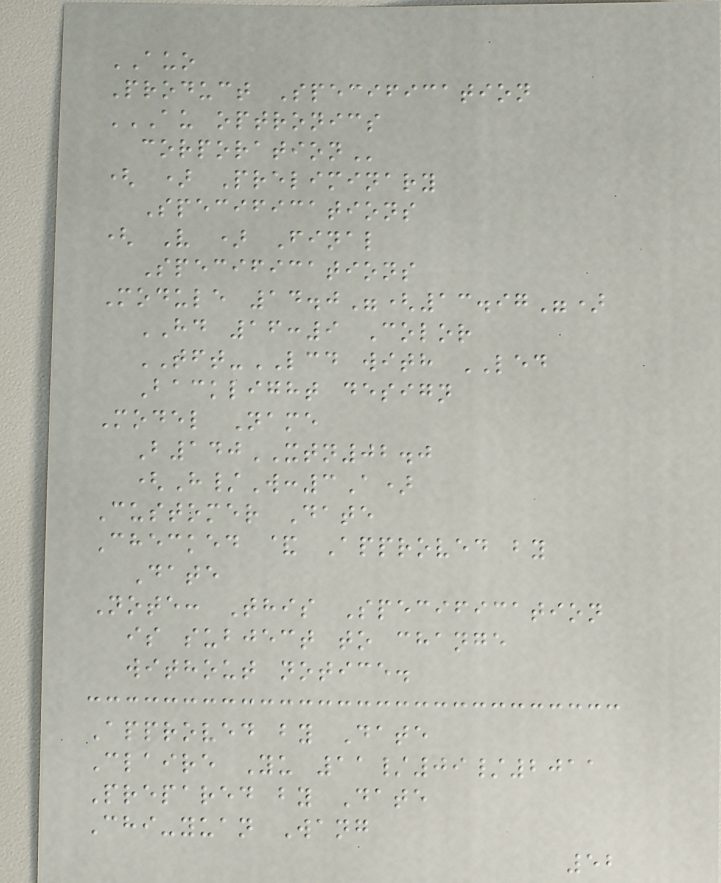AUO
Product Specification
AU OPTRONICS
CORPORATION
( ) Preliminary
Specifications
( V ) Final
Specifications
Module 14.0"(13.97")
HD 16:9 Color
TFT-LCD with LED
Backlight design
Model Name
B140XTN02.0
(H/W:3A)
Customer Date
Checked & Approved by
Date
Note: This Specification
is subject to change
without notice.
Approved by Date
Claire Yu 11/09/2011
Prepared by Date
Chi-yuan Wang
52
